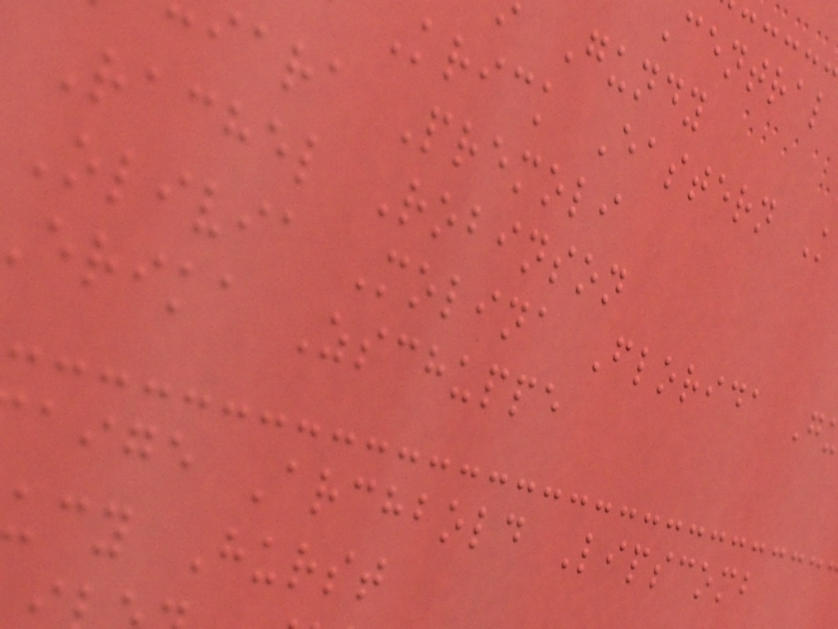Gundy
Krick Eastern K
iara Premoli
Rachel Robinson
Olivia Molina Florida G
erika Zschuppe
aige Archbold Lipscomb
ucy Hurst
